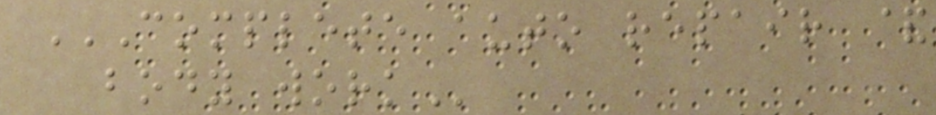COMPLETE AUTO REPAIR &
BODY WORK
